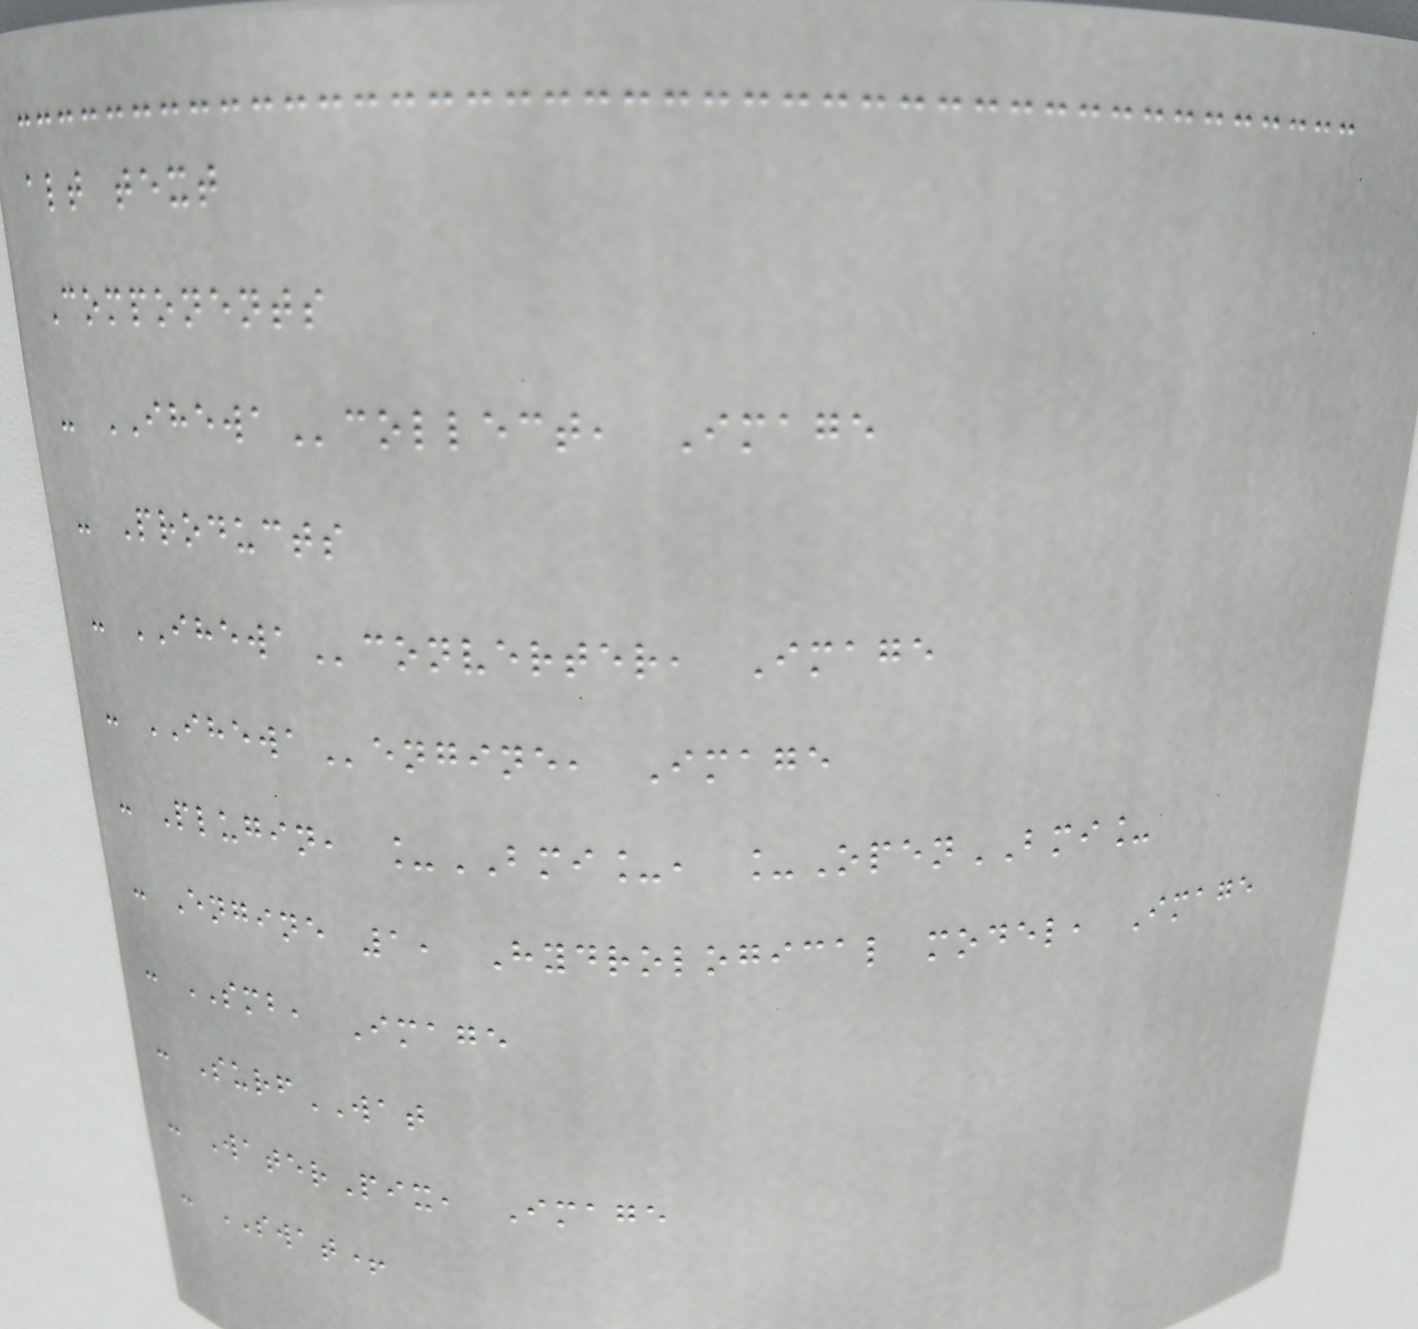alt text
Components
- IHEWAcollect, Image
- Products
- IHEWAconverter, Image
- IHEWAengine, Image
- Plugin, _BMI_, _OpenBMI_
- Engine 1, Hydrological model, Image
- SMB, Image
- SurfWAT
- WaterPix, Image
- SWAT+
